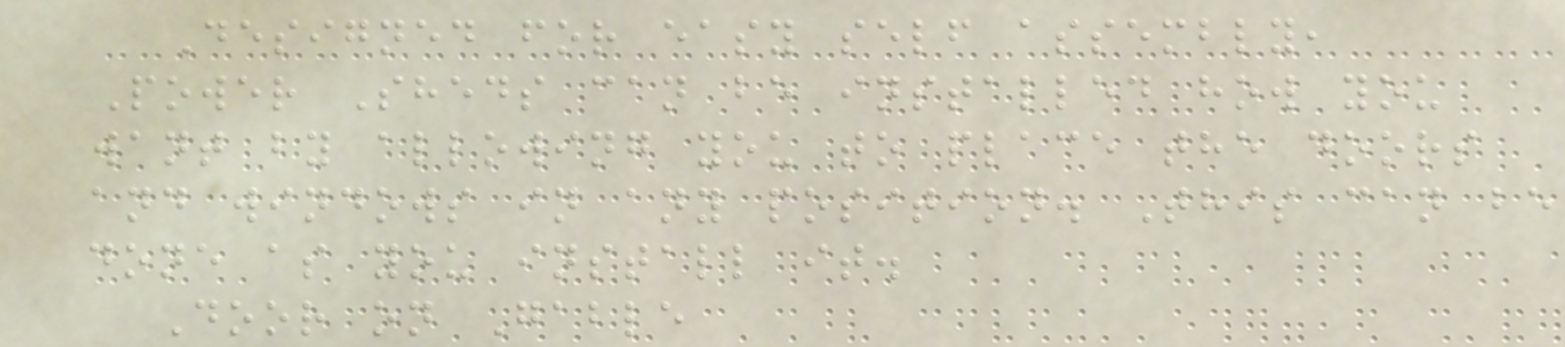Designed for easy self assembly,
Power Sheds can be installed how you
want by allowing you to place the doors
and windows in any position. This can be
done as you install it.
Door on Gable
